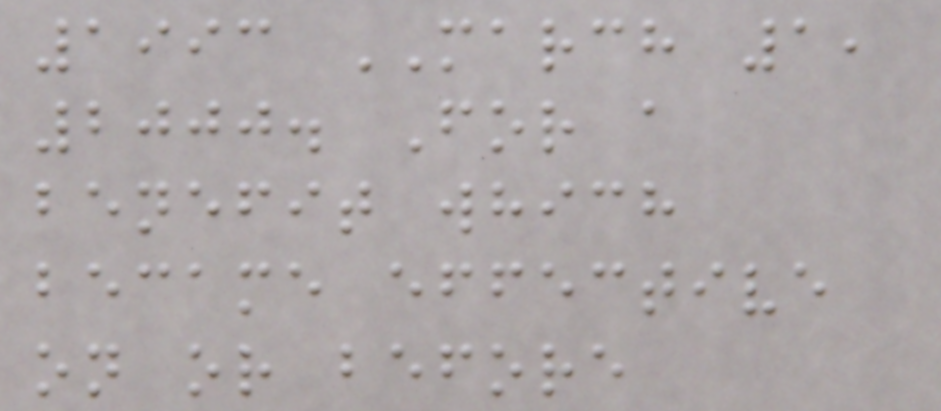1993 MARCH 1,
2000. For a
benefit which
became effective
on or before
